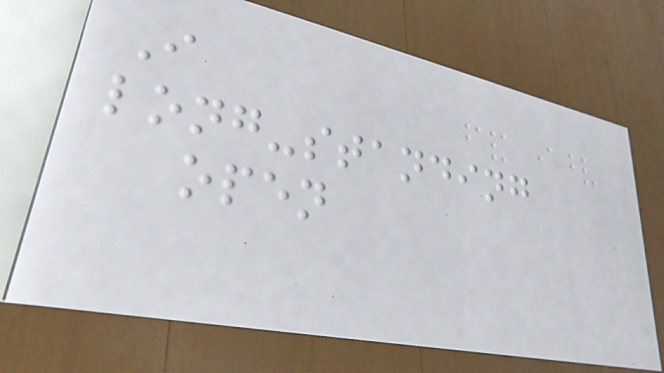I
long-standing
open
